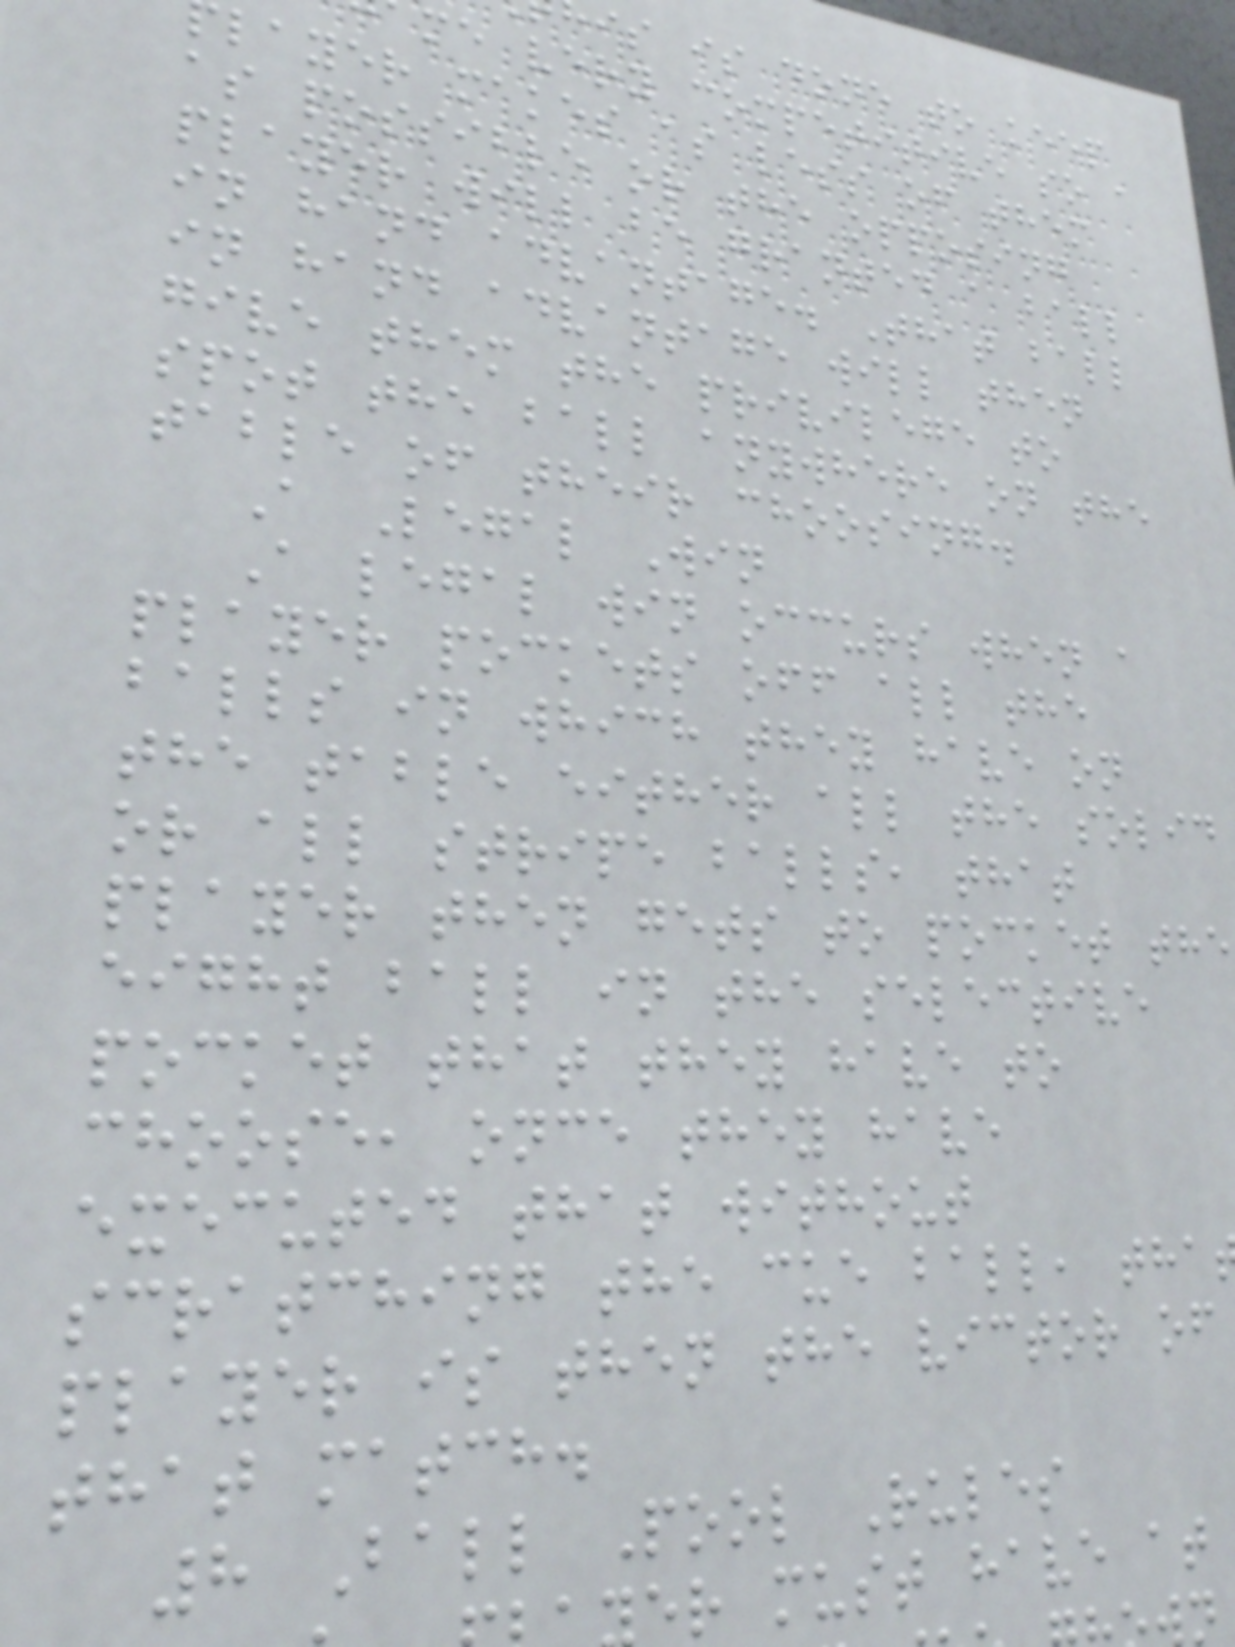is is done to keep
me very competitive so a
layer makes as less of them
as possible or the opposing
player will be granted a ball
in hand advantage. That ball
in hand advantage will then
give them the privilege to
spot the ball anywhere on the
table of their choosing.
A Legal Win
A legal win occurs when a
player pockets off all the
balls in which they have on
the table either all the solid
or all stripe balls, that
player then gets to pocket the
eight ball in the selective
pocket that they have to
choose, once they have
executed that without
scratching the cue ball, tha
player is then the victor of
that match.
8 Ball Pool Rules
er must have at
